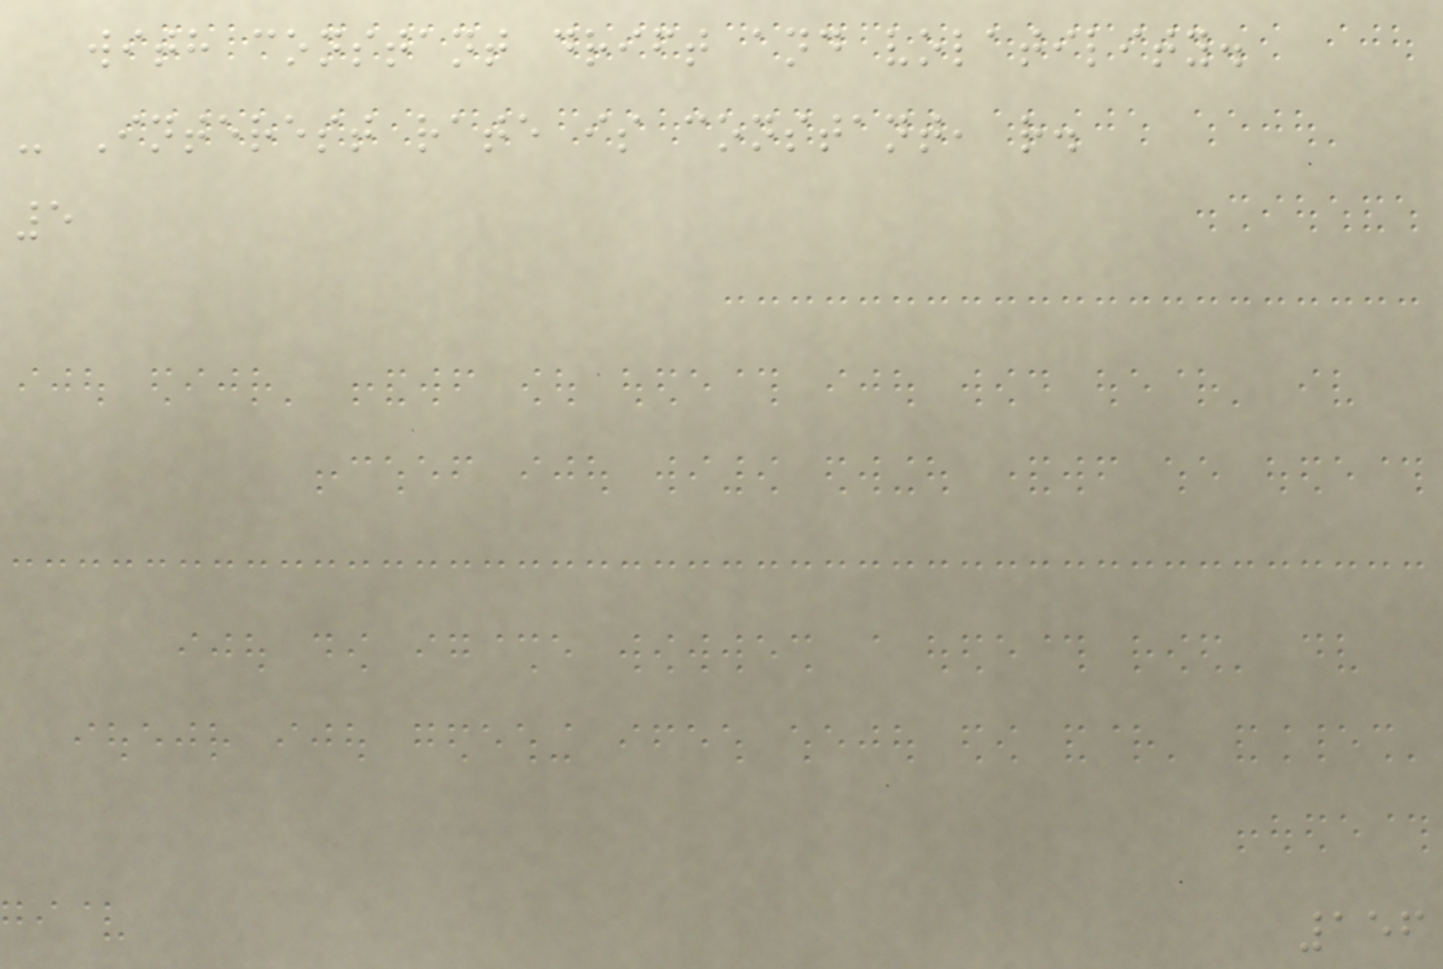with constant drift and volatility.
- Interest rate is constant, r.
5
156
